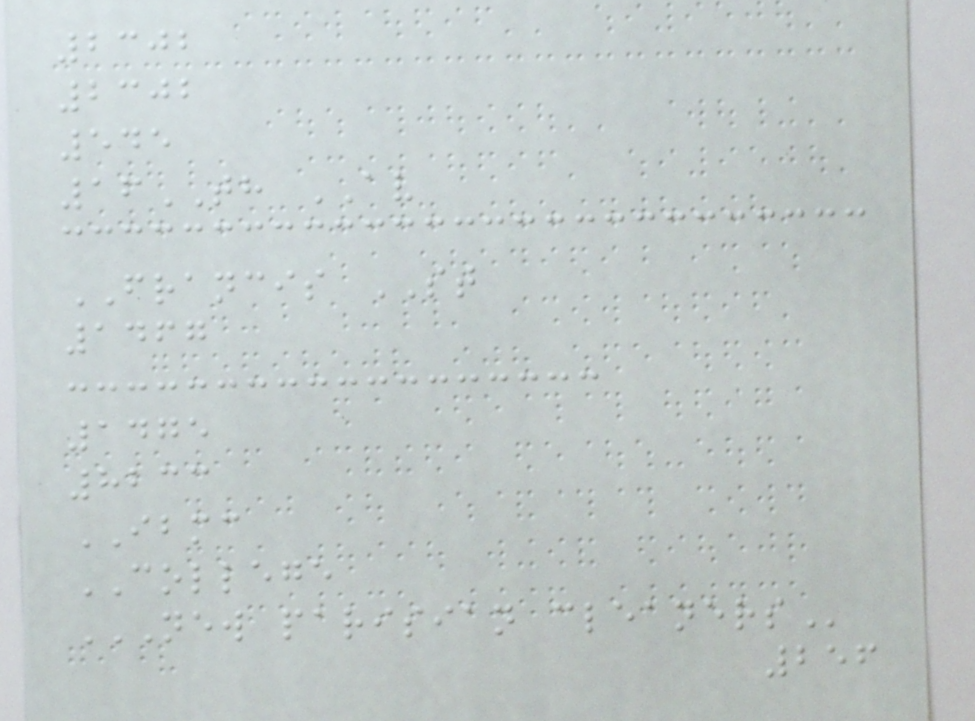2302
2302
545
16TH AV
FRANCIS ST
1467
1475
8233
IBMC
COLLEGE
NEW PARISIAN CLEANERS
256
